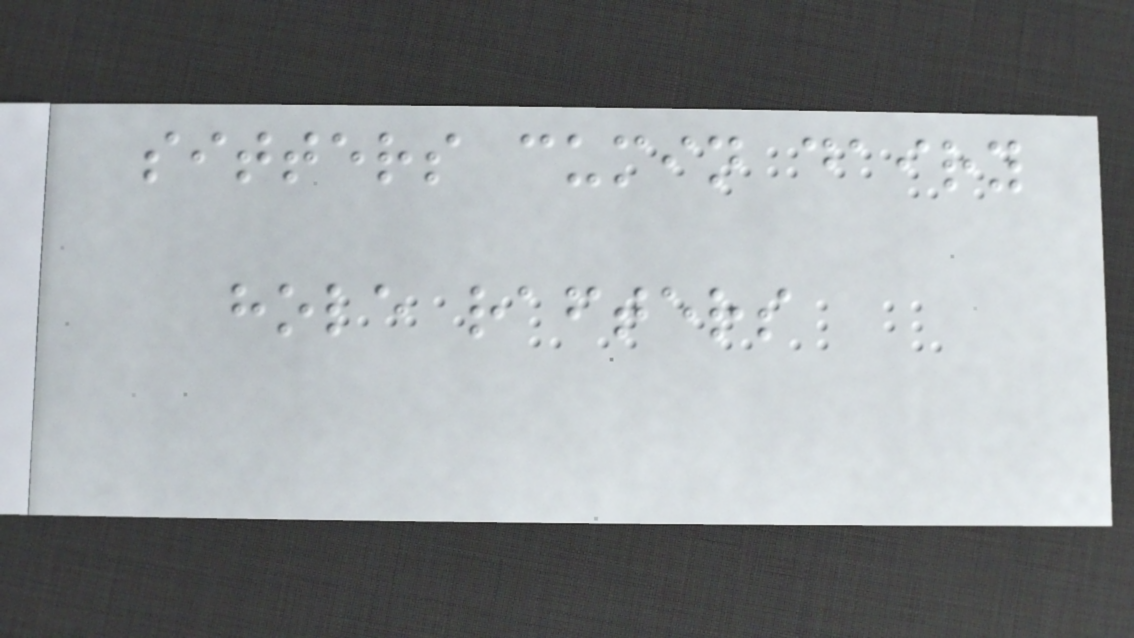sitters cumin dairy
hole rafters
